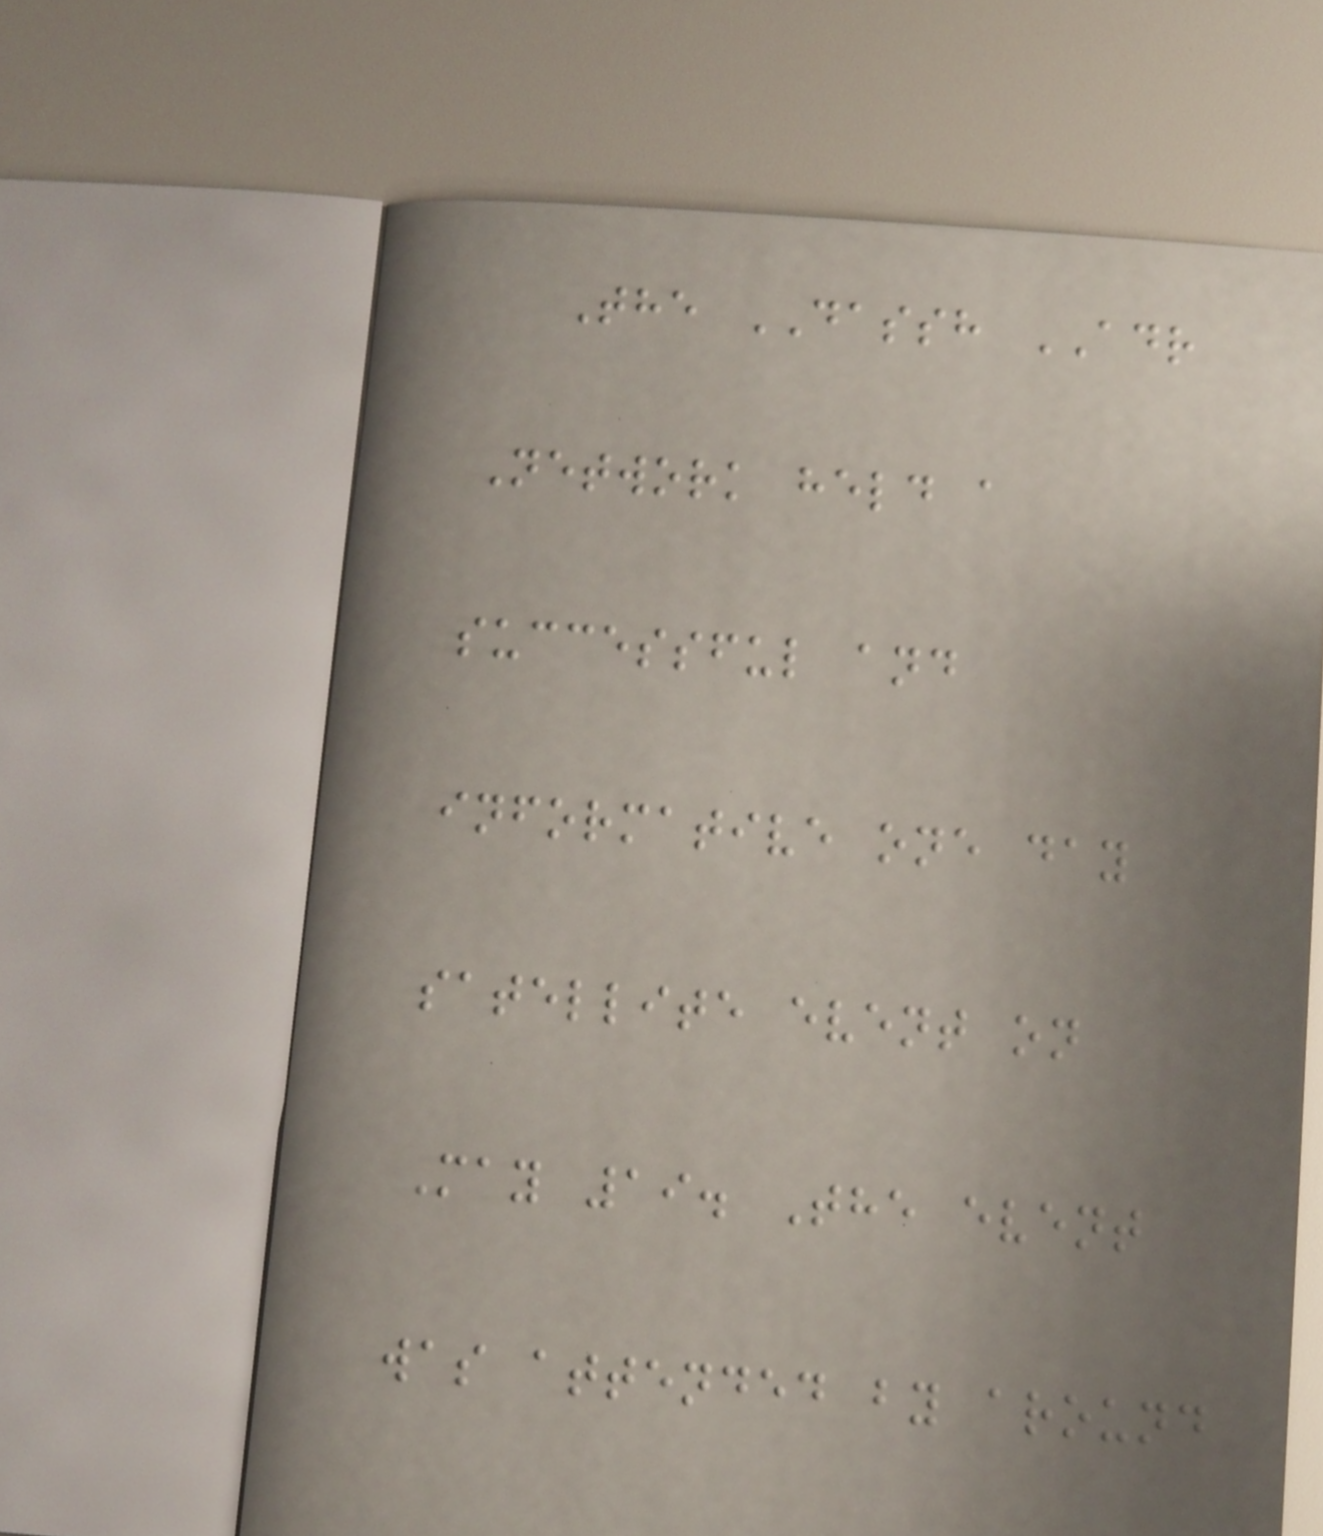The DASSH ADR
Network held a
successful and
informative one day
satellite event on
May 19. The event
was attended by around
